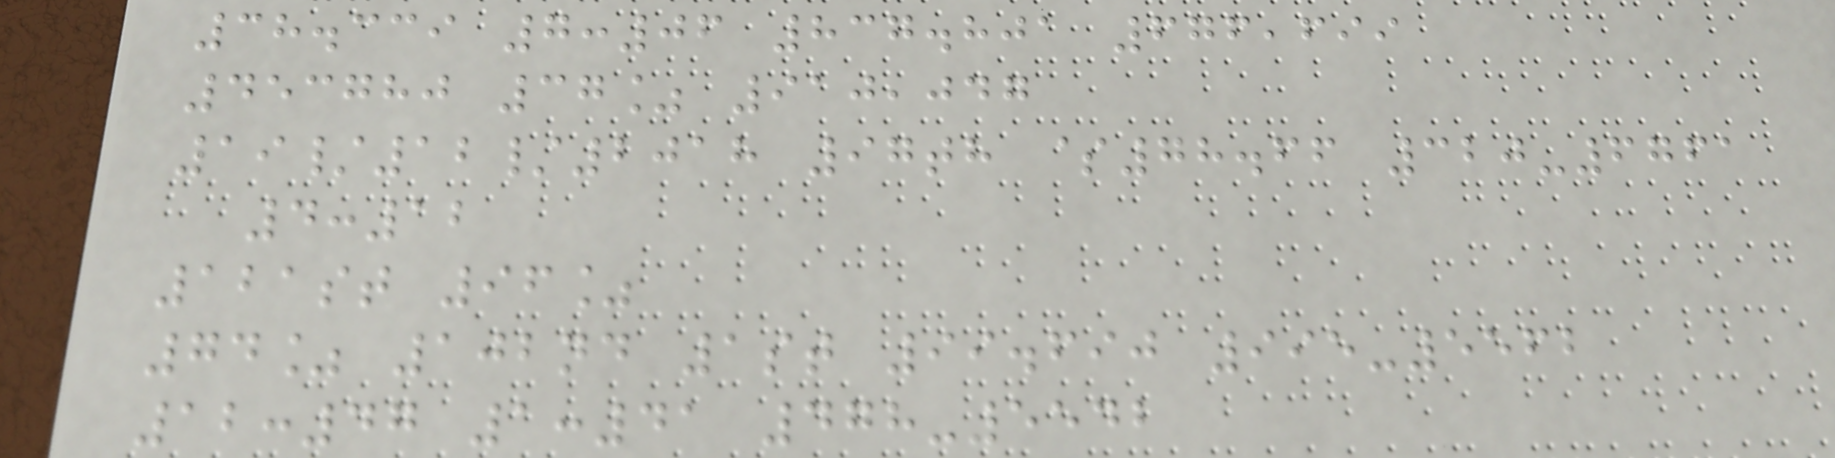38.339 7:06 837.801 676,699
453780 37% 910,047
19/12/2018 97th $78.66 320-6761
4:12
121st 96%
74% 102nd 1st 99.690 995-5562
12:47 1:41 478-5542
